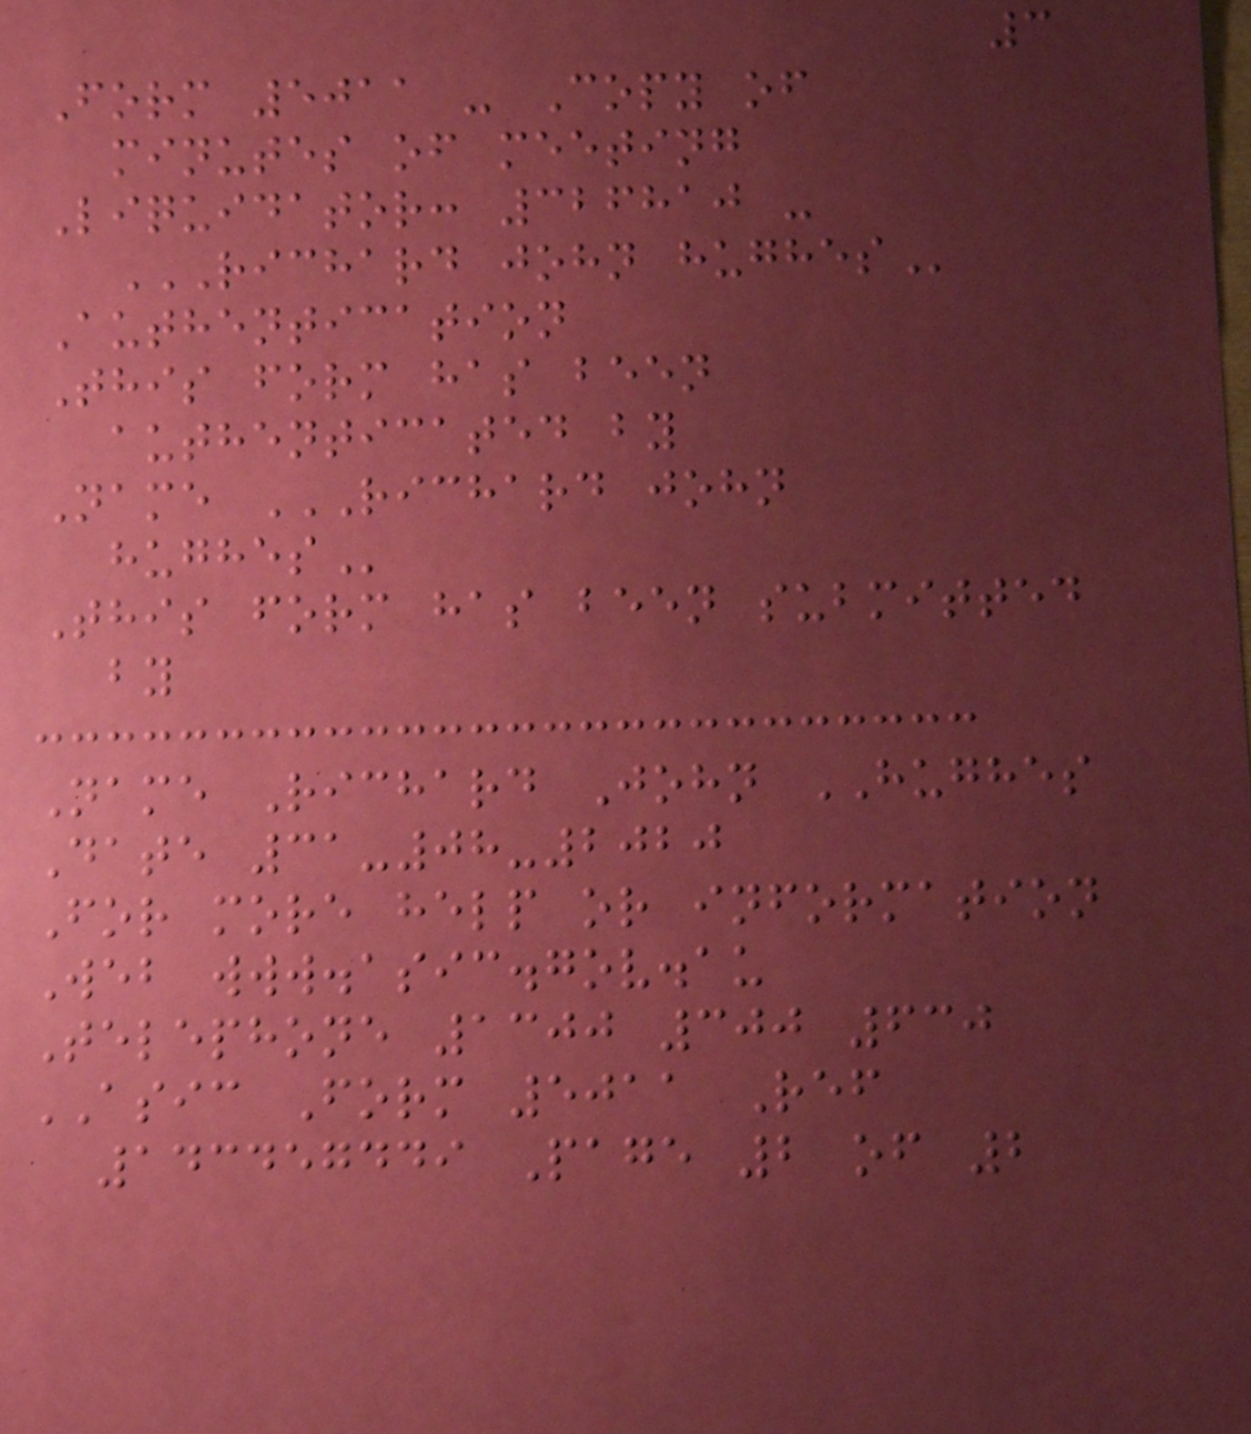3
Form 5011 - Copy of
minutes of meeting
Liquidator: 326810 -
RICHARD JOHN HUGHES
Authentication
This form has been
authenticated by
Name RICHARD JOHN
HUGHES
This form has been submitted
by
Name Richard John HUGHES
Date 31-08-2020
For more help or information
Web www.asic.gov.au
Telephone 1300 300 630
ASIC Form 5011 Ref
143457449 Page 2 of 2
